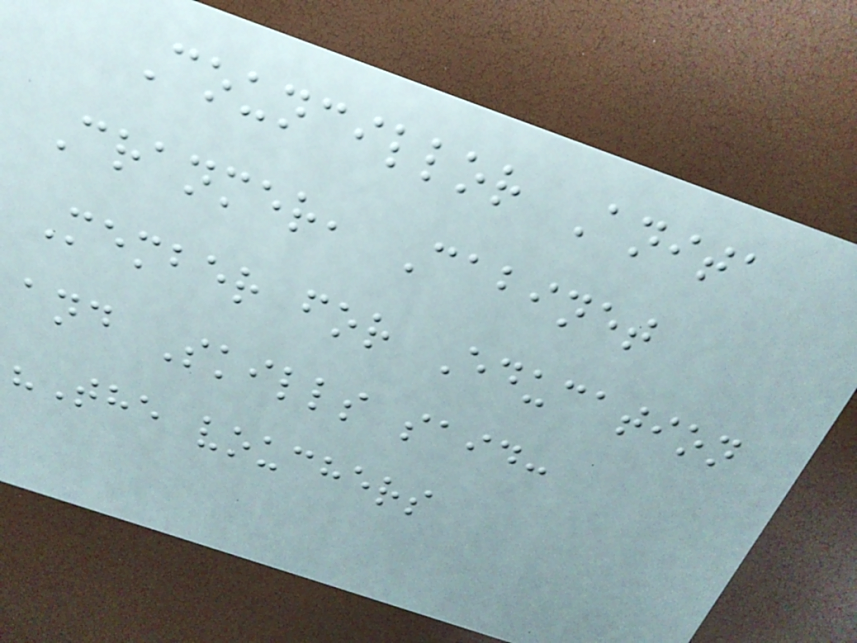Councillor Anita
Cranmer, Cabinet
Member for Education
and Skills said:
"The vouchers
